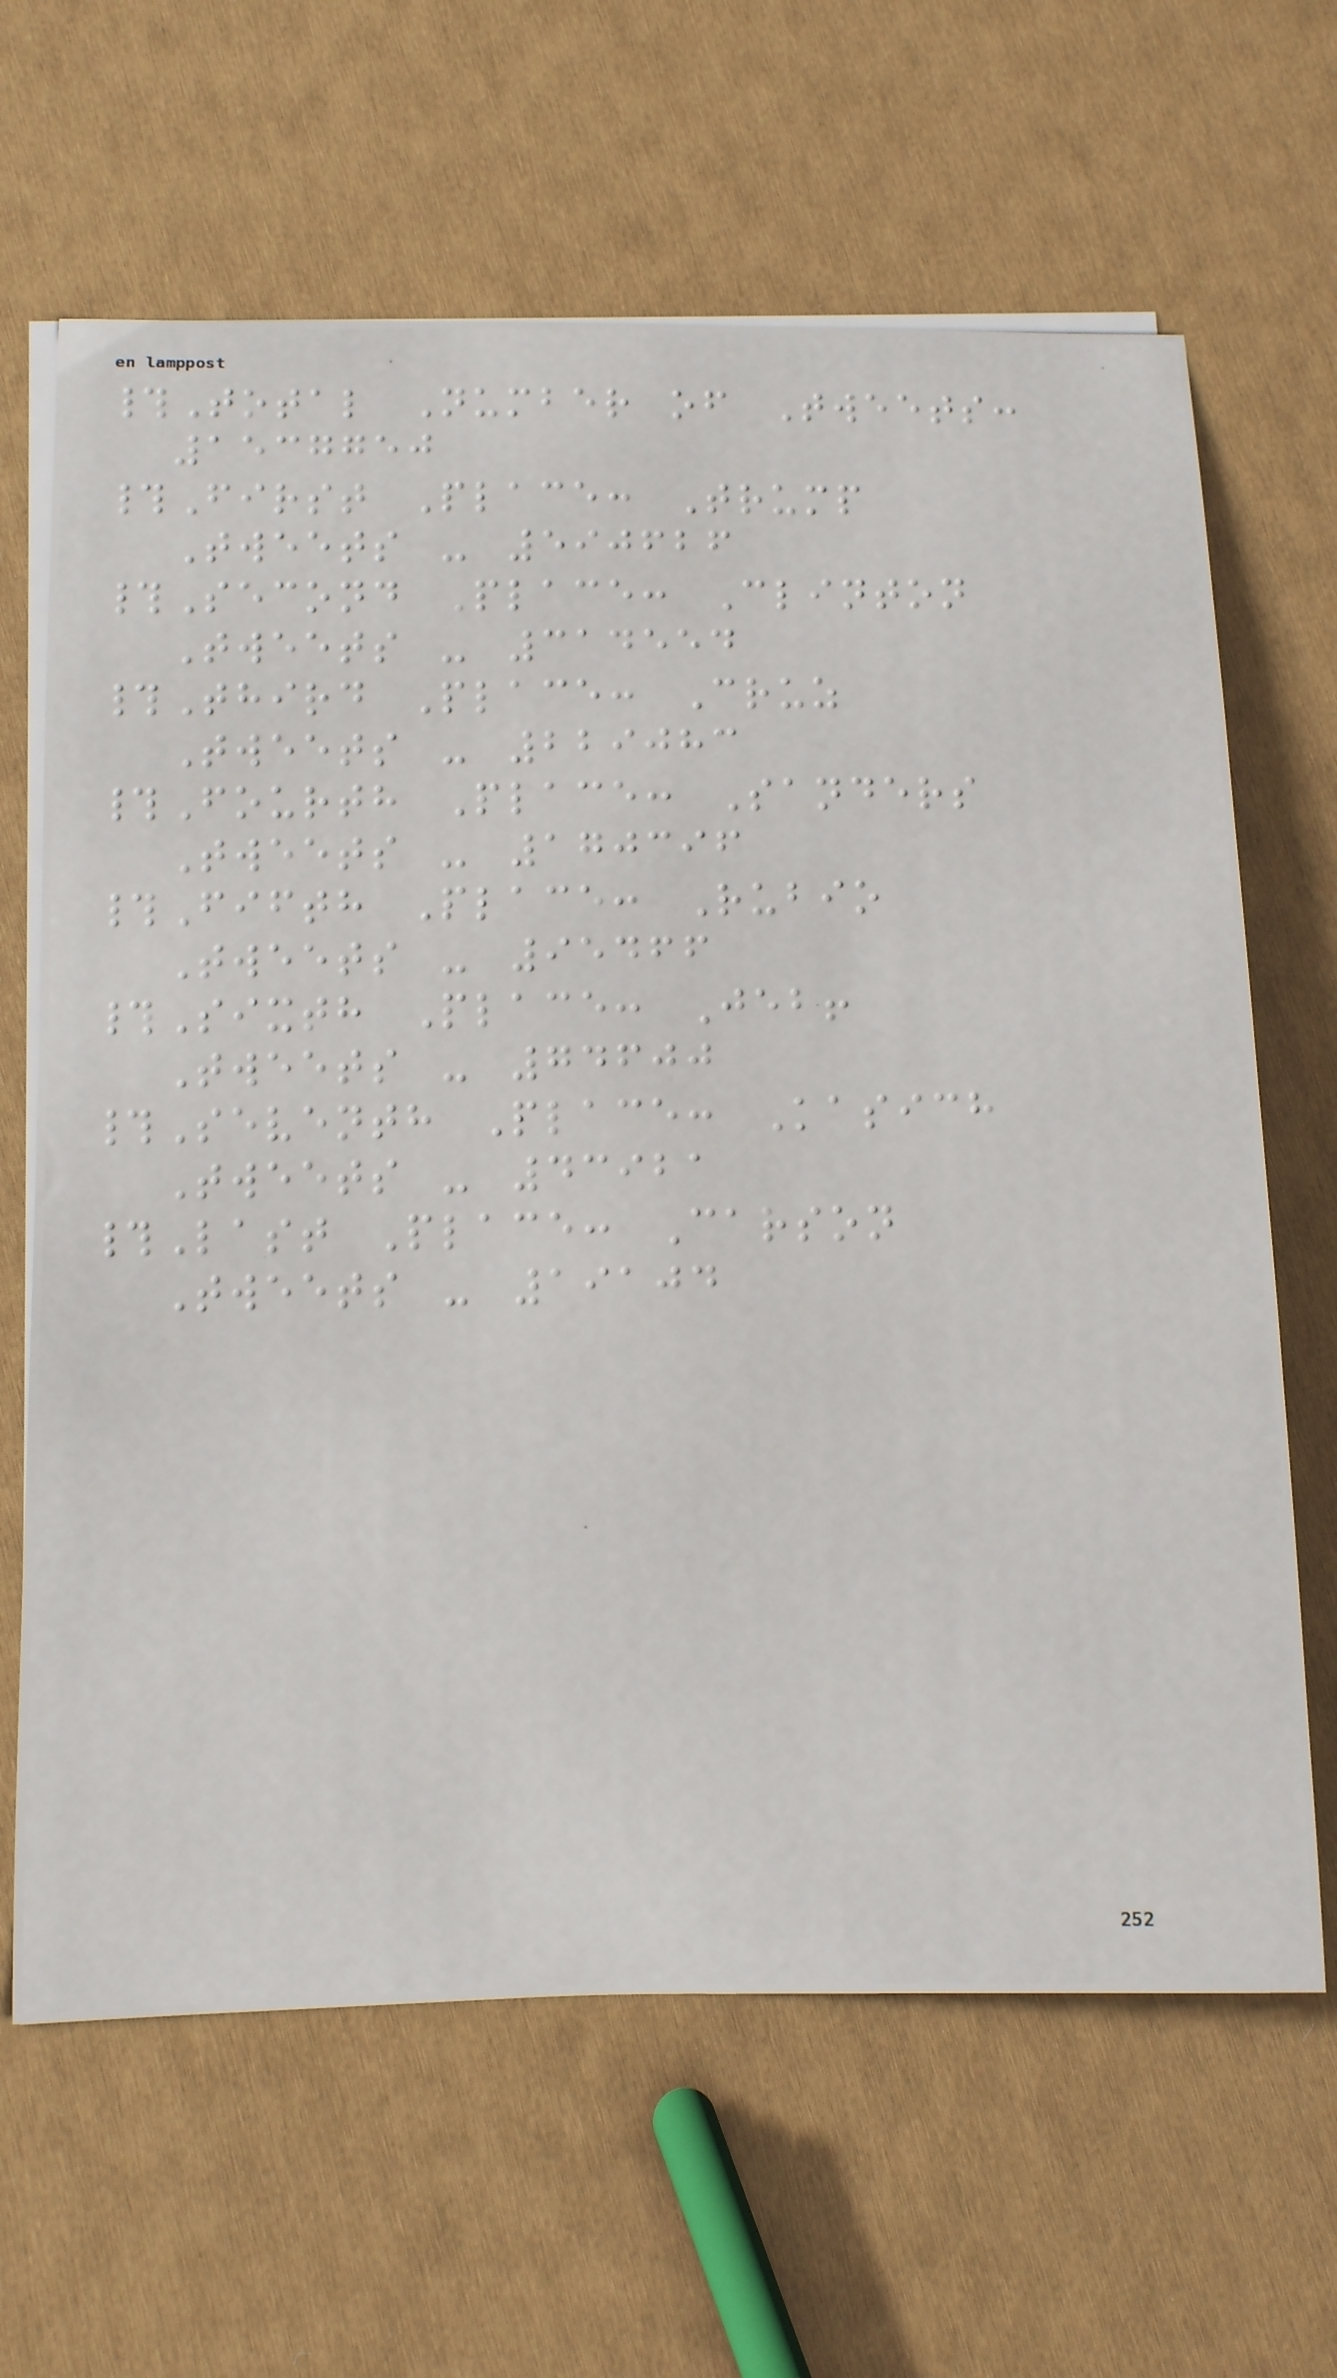#Total Number of Tweets:
1537750
#First Place: Trump
Tweets - 590626
#Second Place: Clinton
Tweets - 314554
#Third Place: Cruz
Tweets - 229083
#Fourth Place: Sanders
Tweets - 170396
#Fifth Place: Rubio
Tweets - 95466
#Sixth Place: Jeb!
Tweets - 74600
#Seventh Place: Kasich
Tweets - 43921
#Last Place: Carson
Tweets - 19104
